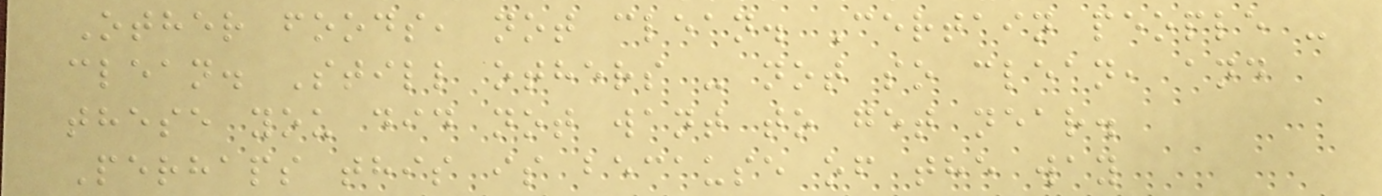Other foods, not clean. Certain people -
clean. Still others - not so clean, and
these you did not want to get near.
Perhaps this is because of the way
